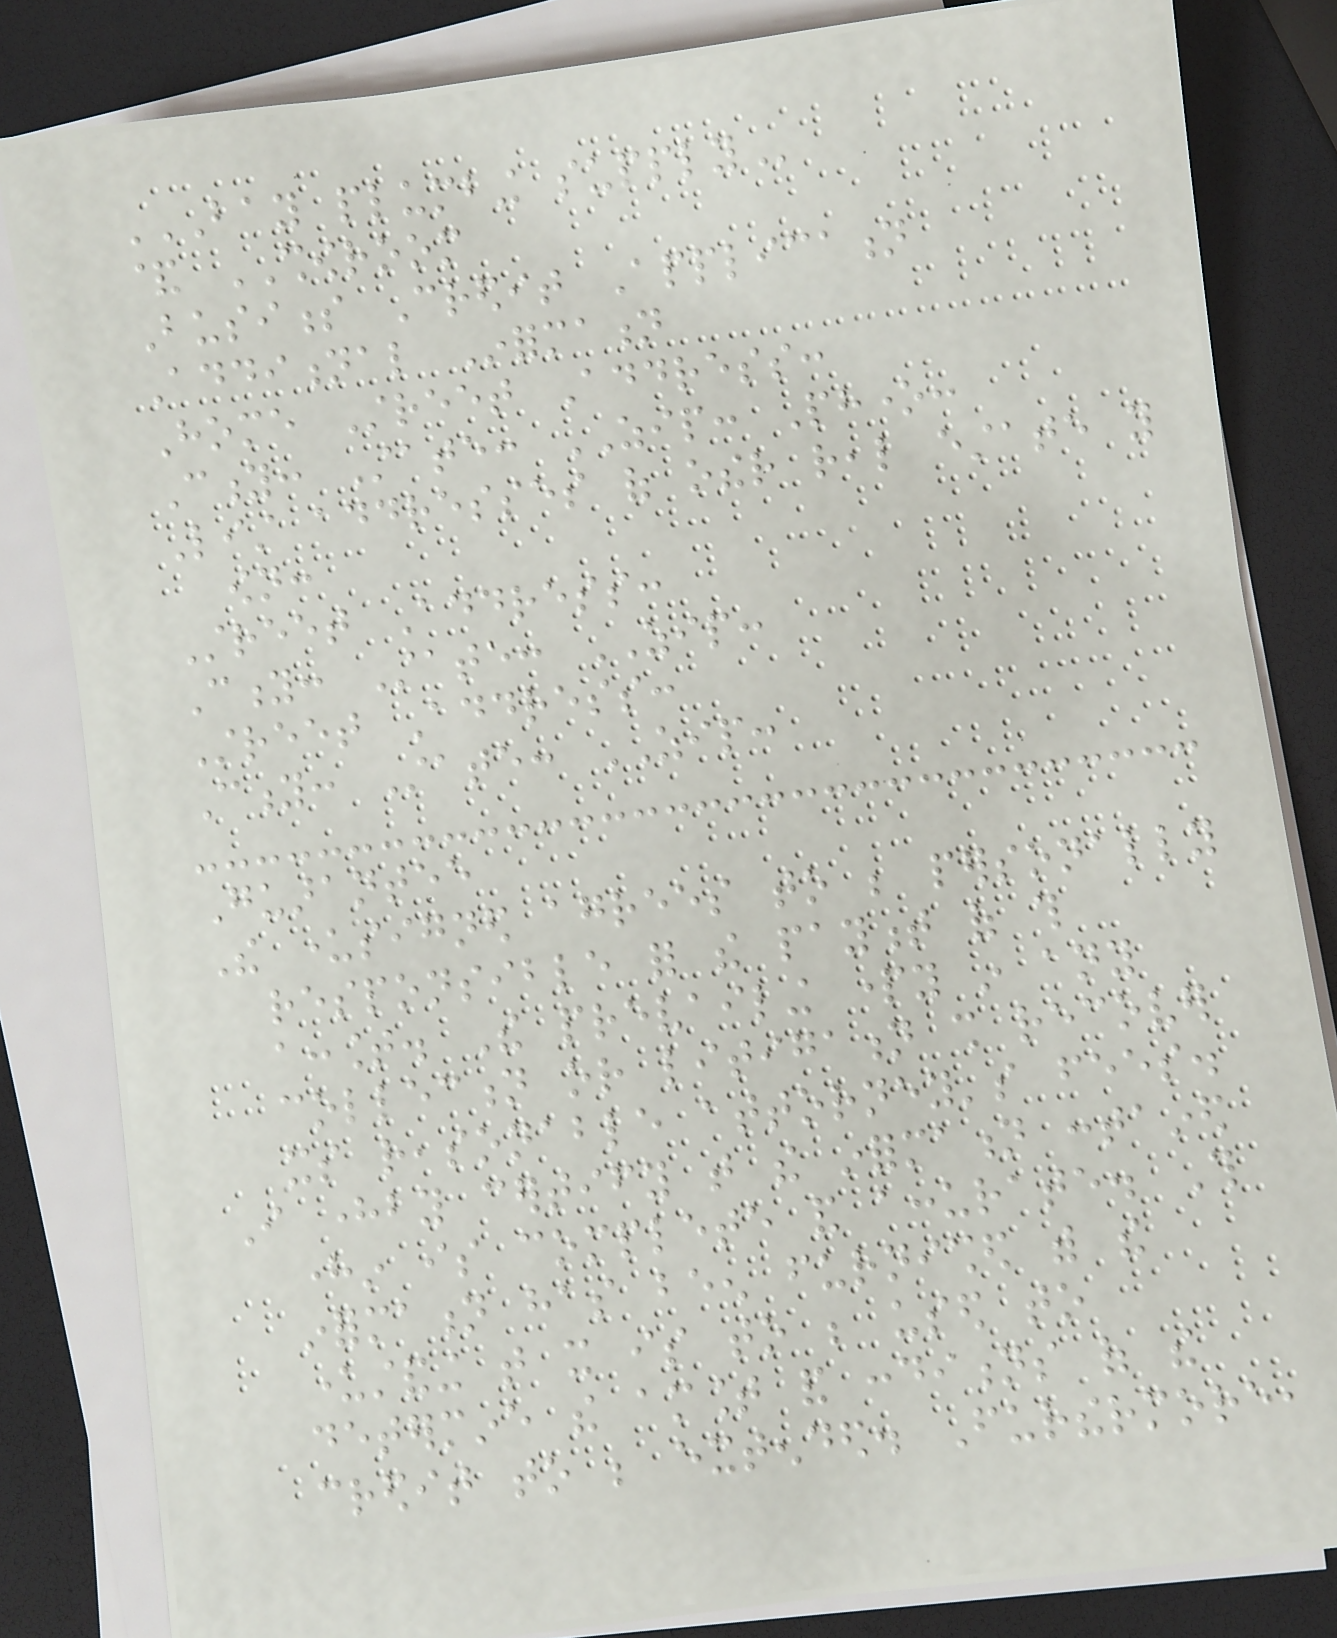BAY PLUMBING SUPPLY
& SHOWROOM
Business Credit Application
Additional Information
Home Street Address:
City: State: ZIP: Phone:
List addresses of other real estate you
own:
Street Address:
City: State: ZIP:
Street Address:
City: State: ZIP:
Guarantee
The undersigned agrees to be personally
responsible for the payment of this
account. The prevailing party in any
collection or litigation shall recover
its reasonable attorney's fees.
I hereby certify that the information contained
herein is complete and accurate. This
information has been furnished with the
understanding that it is to be used to
determine the amount and conditions of the
credit to be extended. Furthermore,
